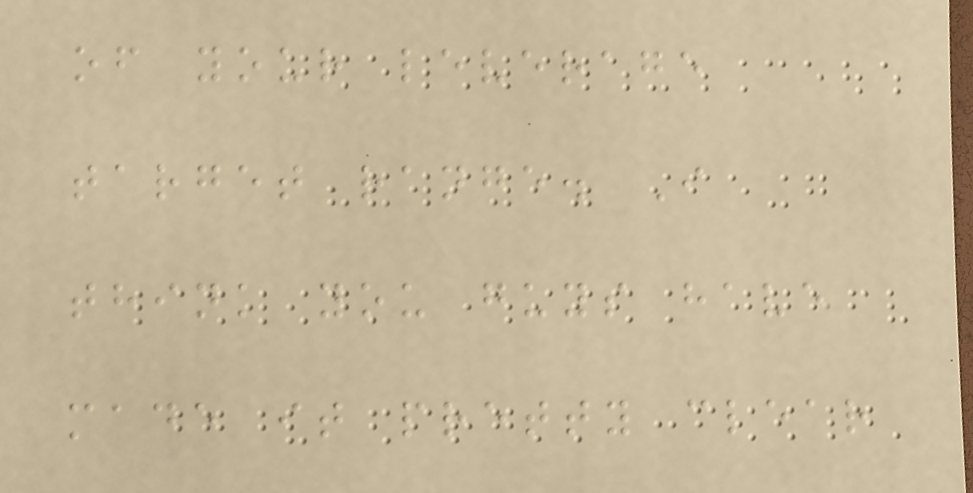of your leverage
target range. I
think you guys have
made it pretty clear
